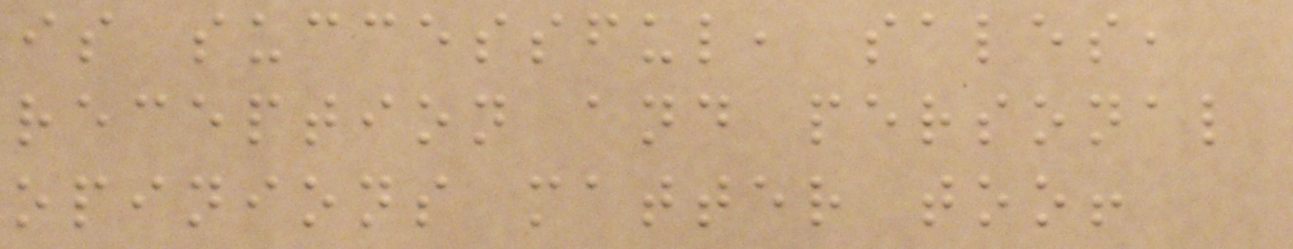is successful, sales,
reception and personal
opinions matter too!
